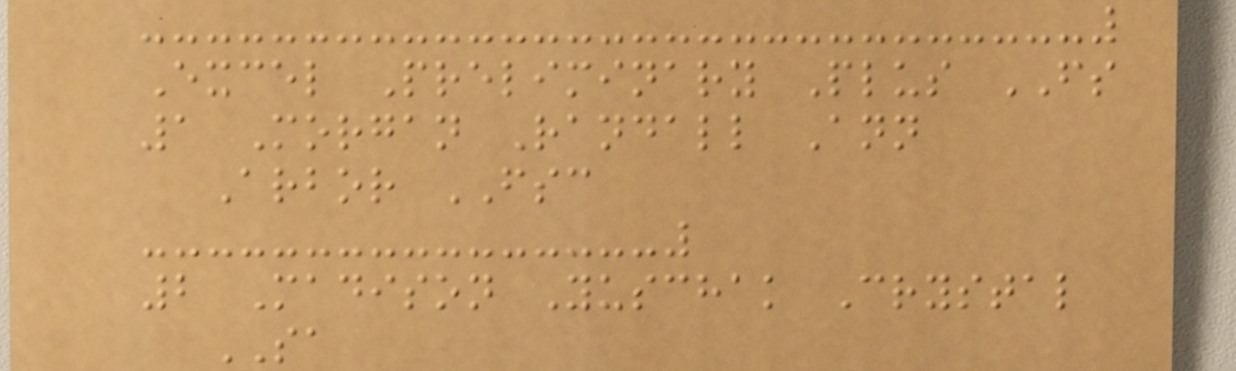Excel Preliminary Plus FS
1 Morgan Randall Ann
Arbor FSC
2 Madison Yuschak Crystal
SA
